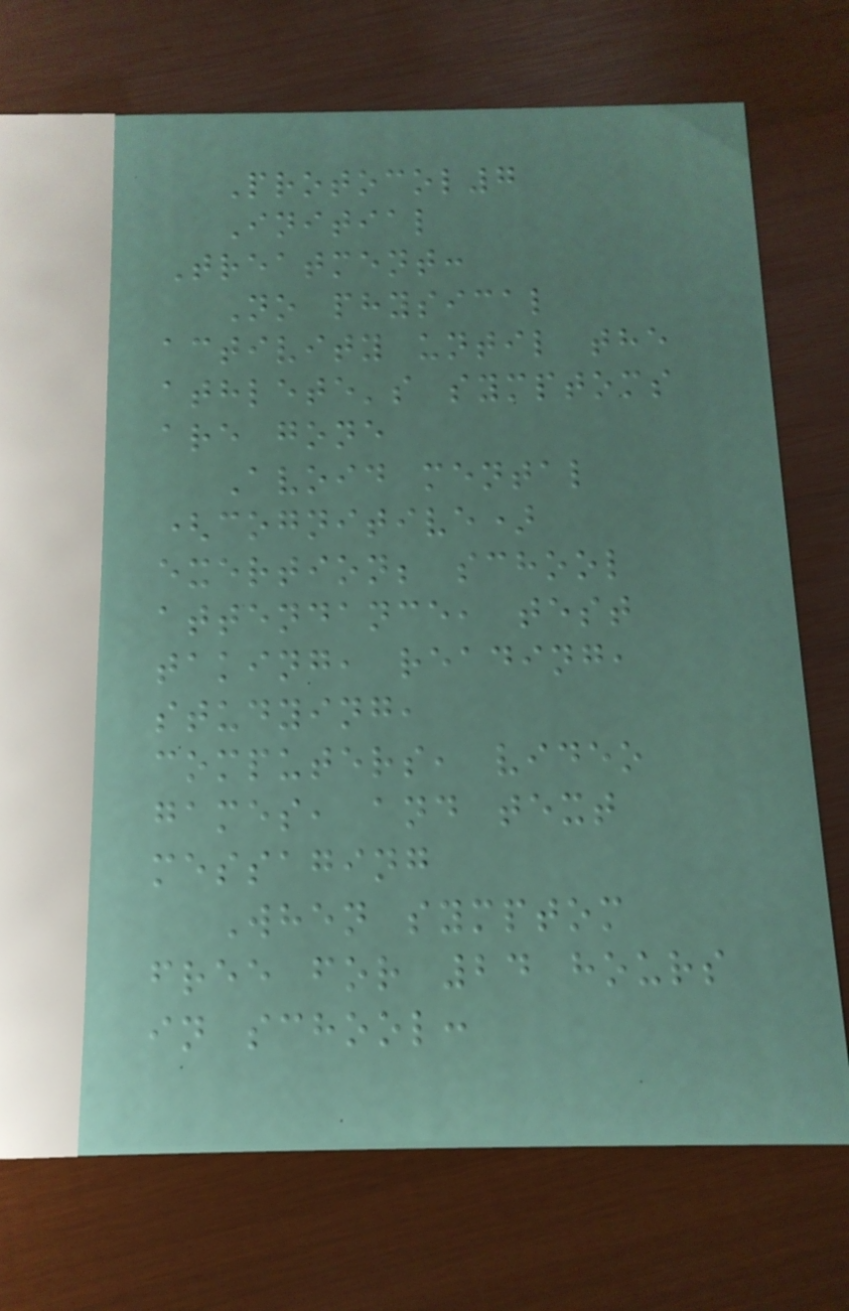Protocol7
Initial
Treatment:
No physical
activity until the
athlete's symptoms
are gone
Avoid mental
(cognitive)
exertion; school
attendance, test
taking, reading,
studying,
computers, video
games, and text
messaging
When symptom
free for 24 hours
in school:
